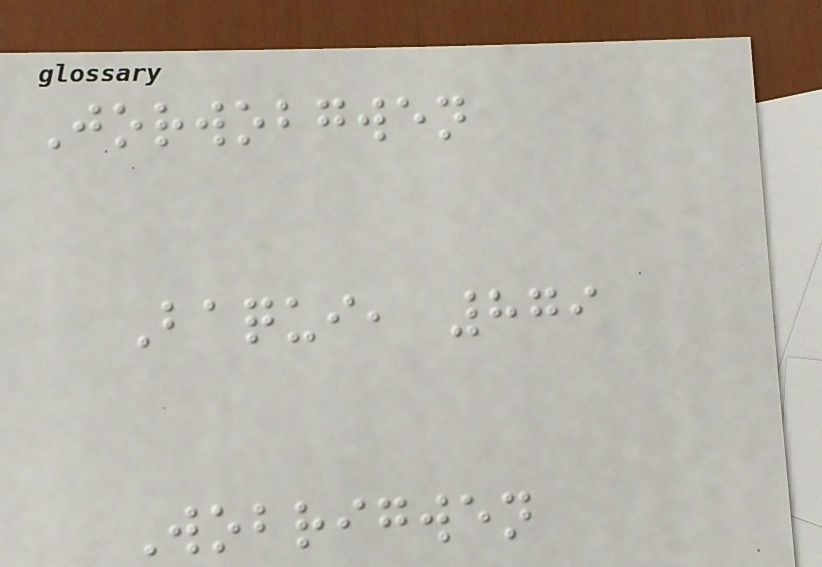Jorwobgwen
Baqui, 879
Wobrigwen
